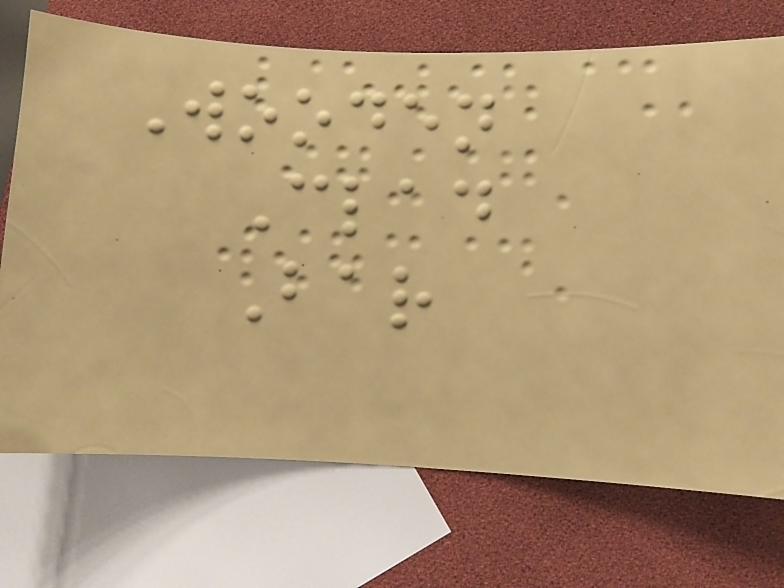Wooden
Clad
Bar
